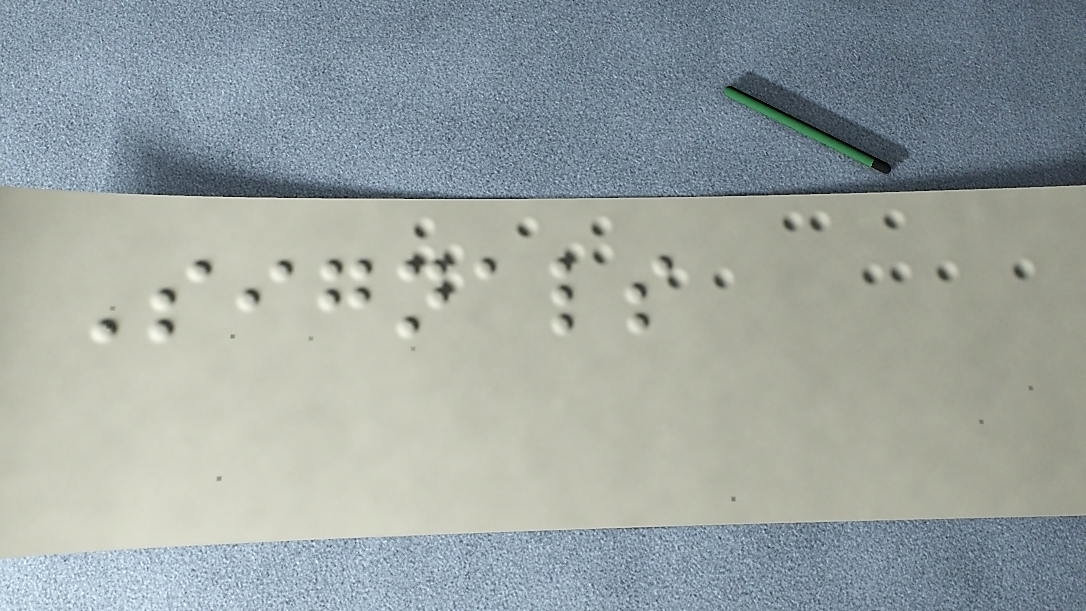Signals
